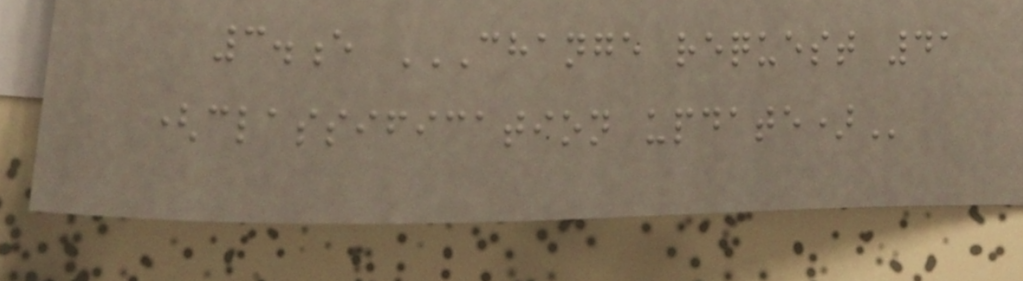3.e CHANGE REQUEST 41
(CLASSIFICATION UPDATE)
